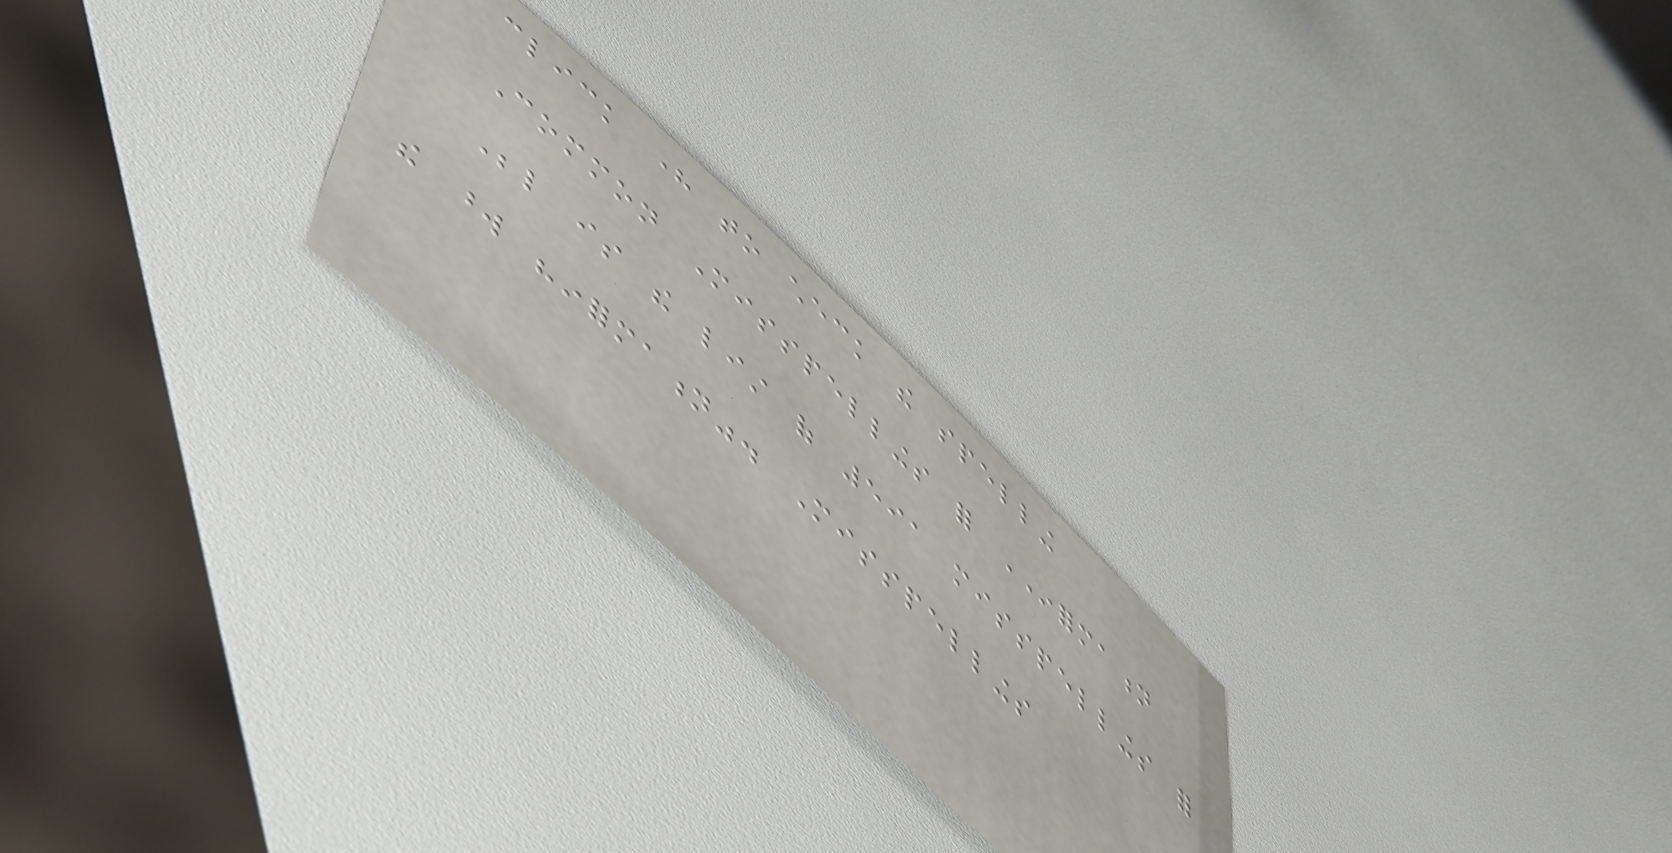click here to check the spelling
Common Misspellings for INFORMATION
Below is the list of 591 misspellings for
the word "information". Misspellings
